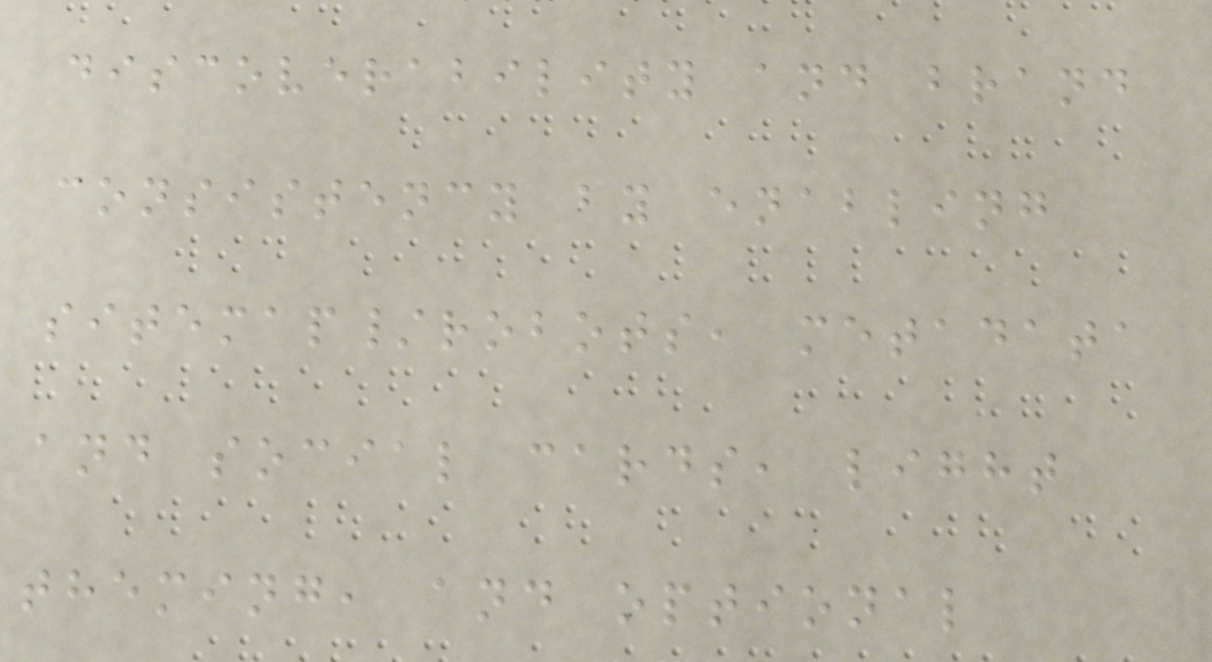discoverability and brand
consistency by enabling
sitemap/robots, metadata
and social cards, light
theming, and optional
